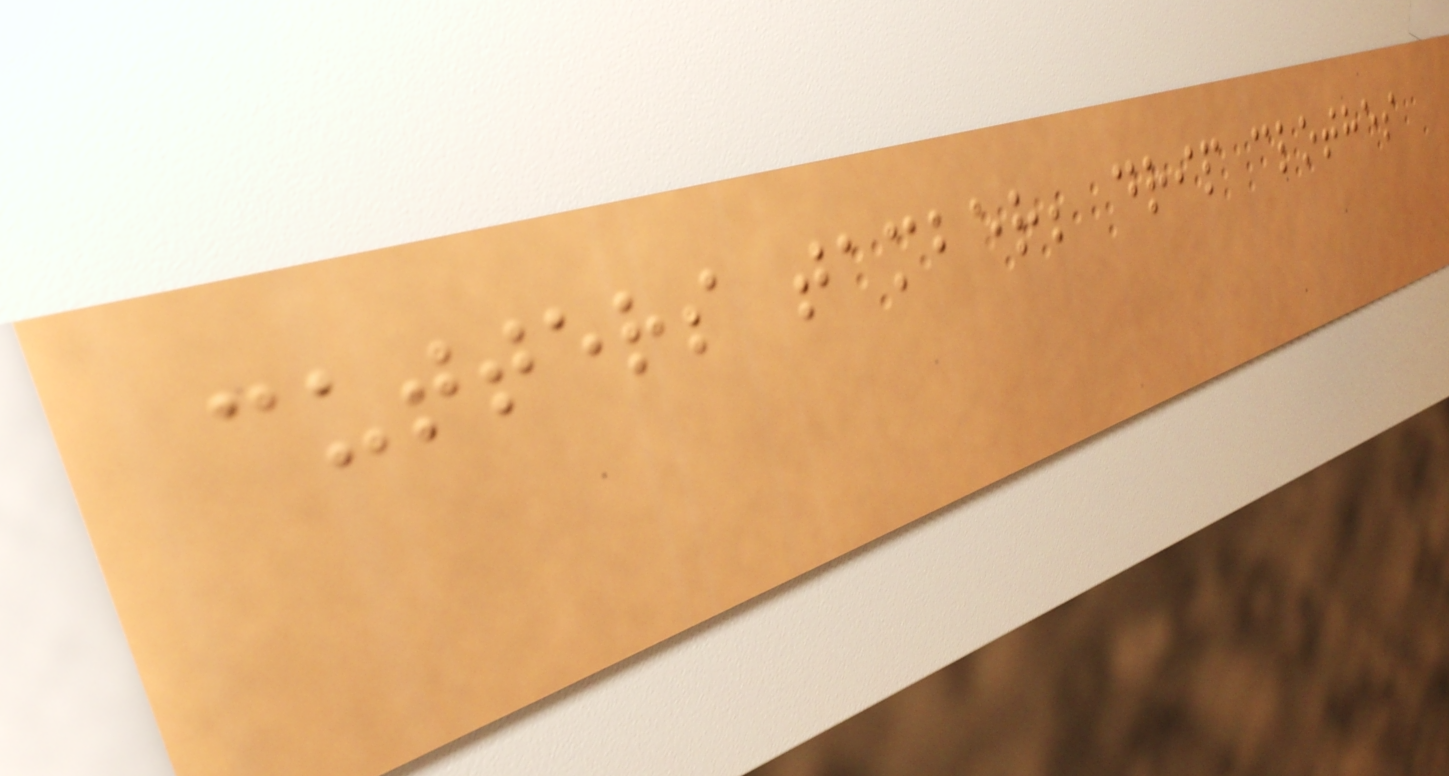cutters tamber; drip clothes
